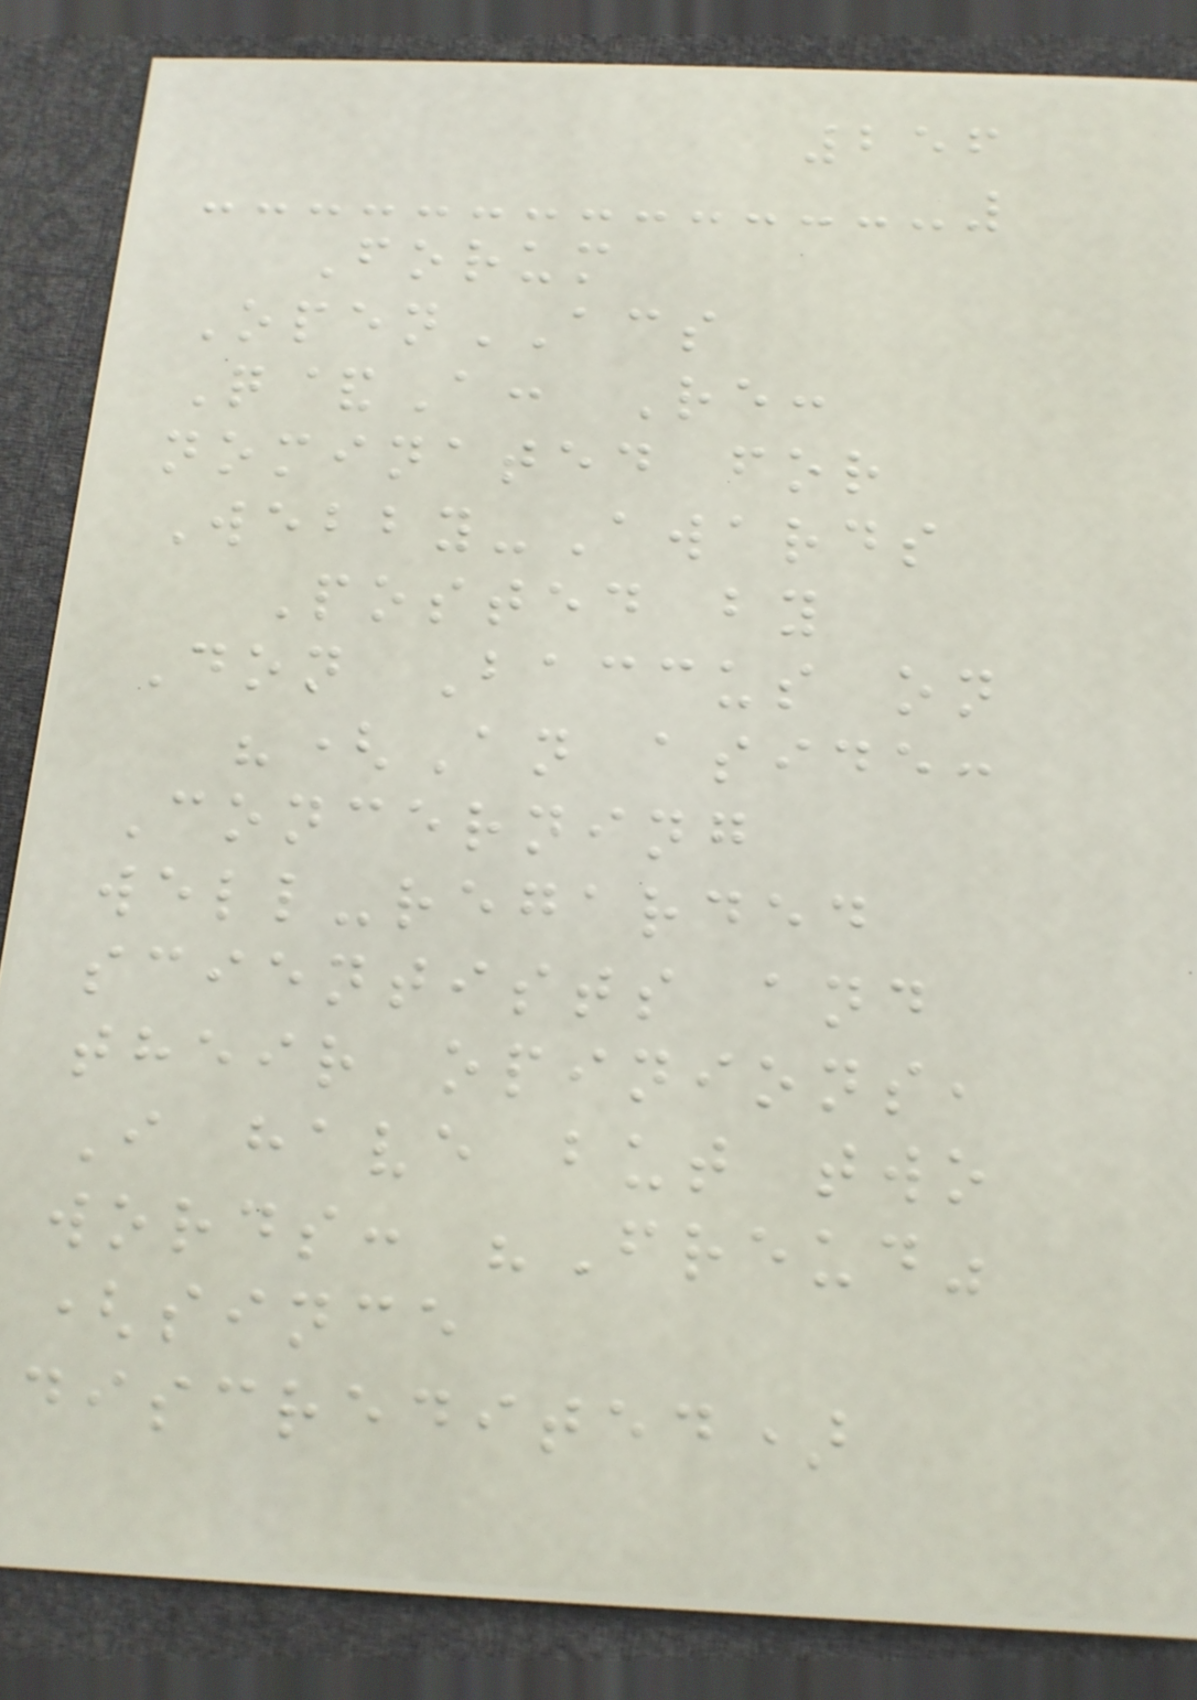256
Forum
OpenACS
Q&A: Re:
nominated for
Webby-Awards
Posted by
Don Baccus on
"(An aside:
Concerning
well-regarded
scientists and
their opinions,
I have but two
words: "Freud"
(since
discredited)
